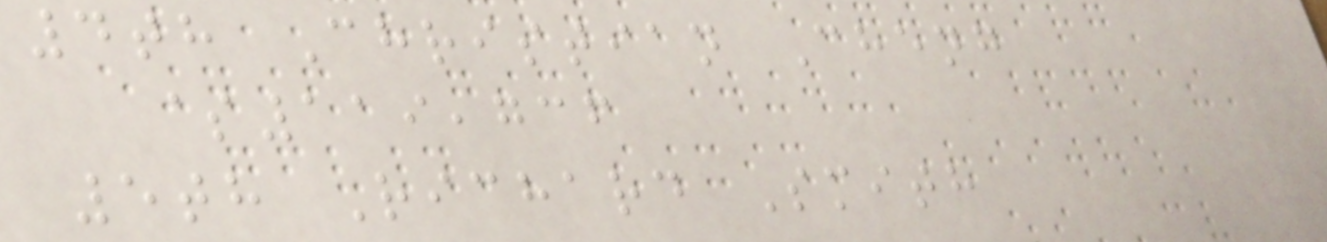4th Christian Cheng
$119,736
5th Richard Smith
